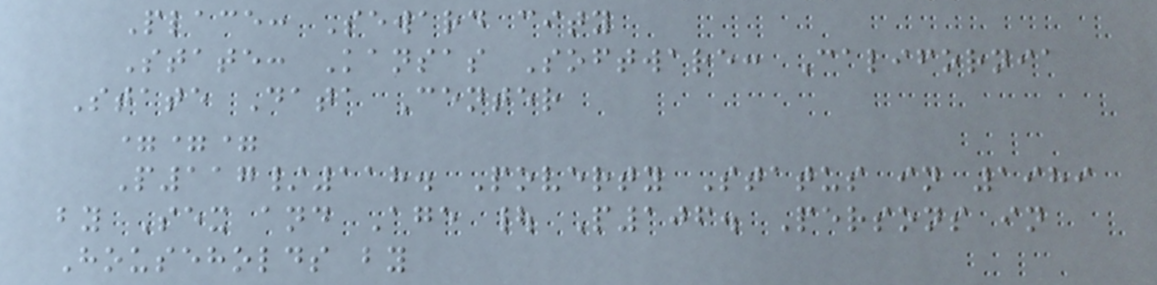Place: Seward city
State: Kansas Software: California
State Data Center
===
P117/118. Poverty Status in 1989
by Sex and Age | P106. Persons in
Households by
